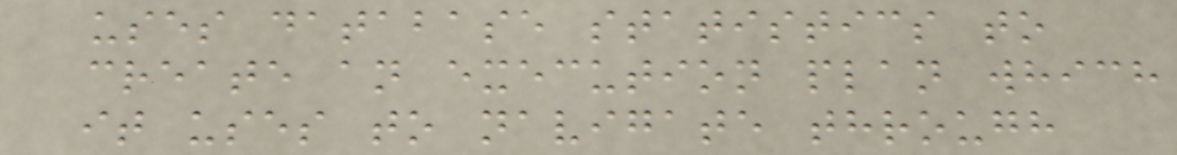uses database statistics to
create an execution plan which
it uses to navigate through
